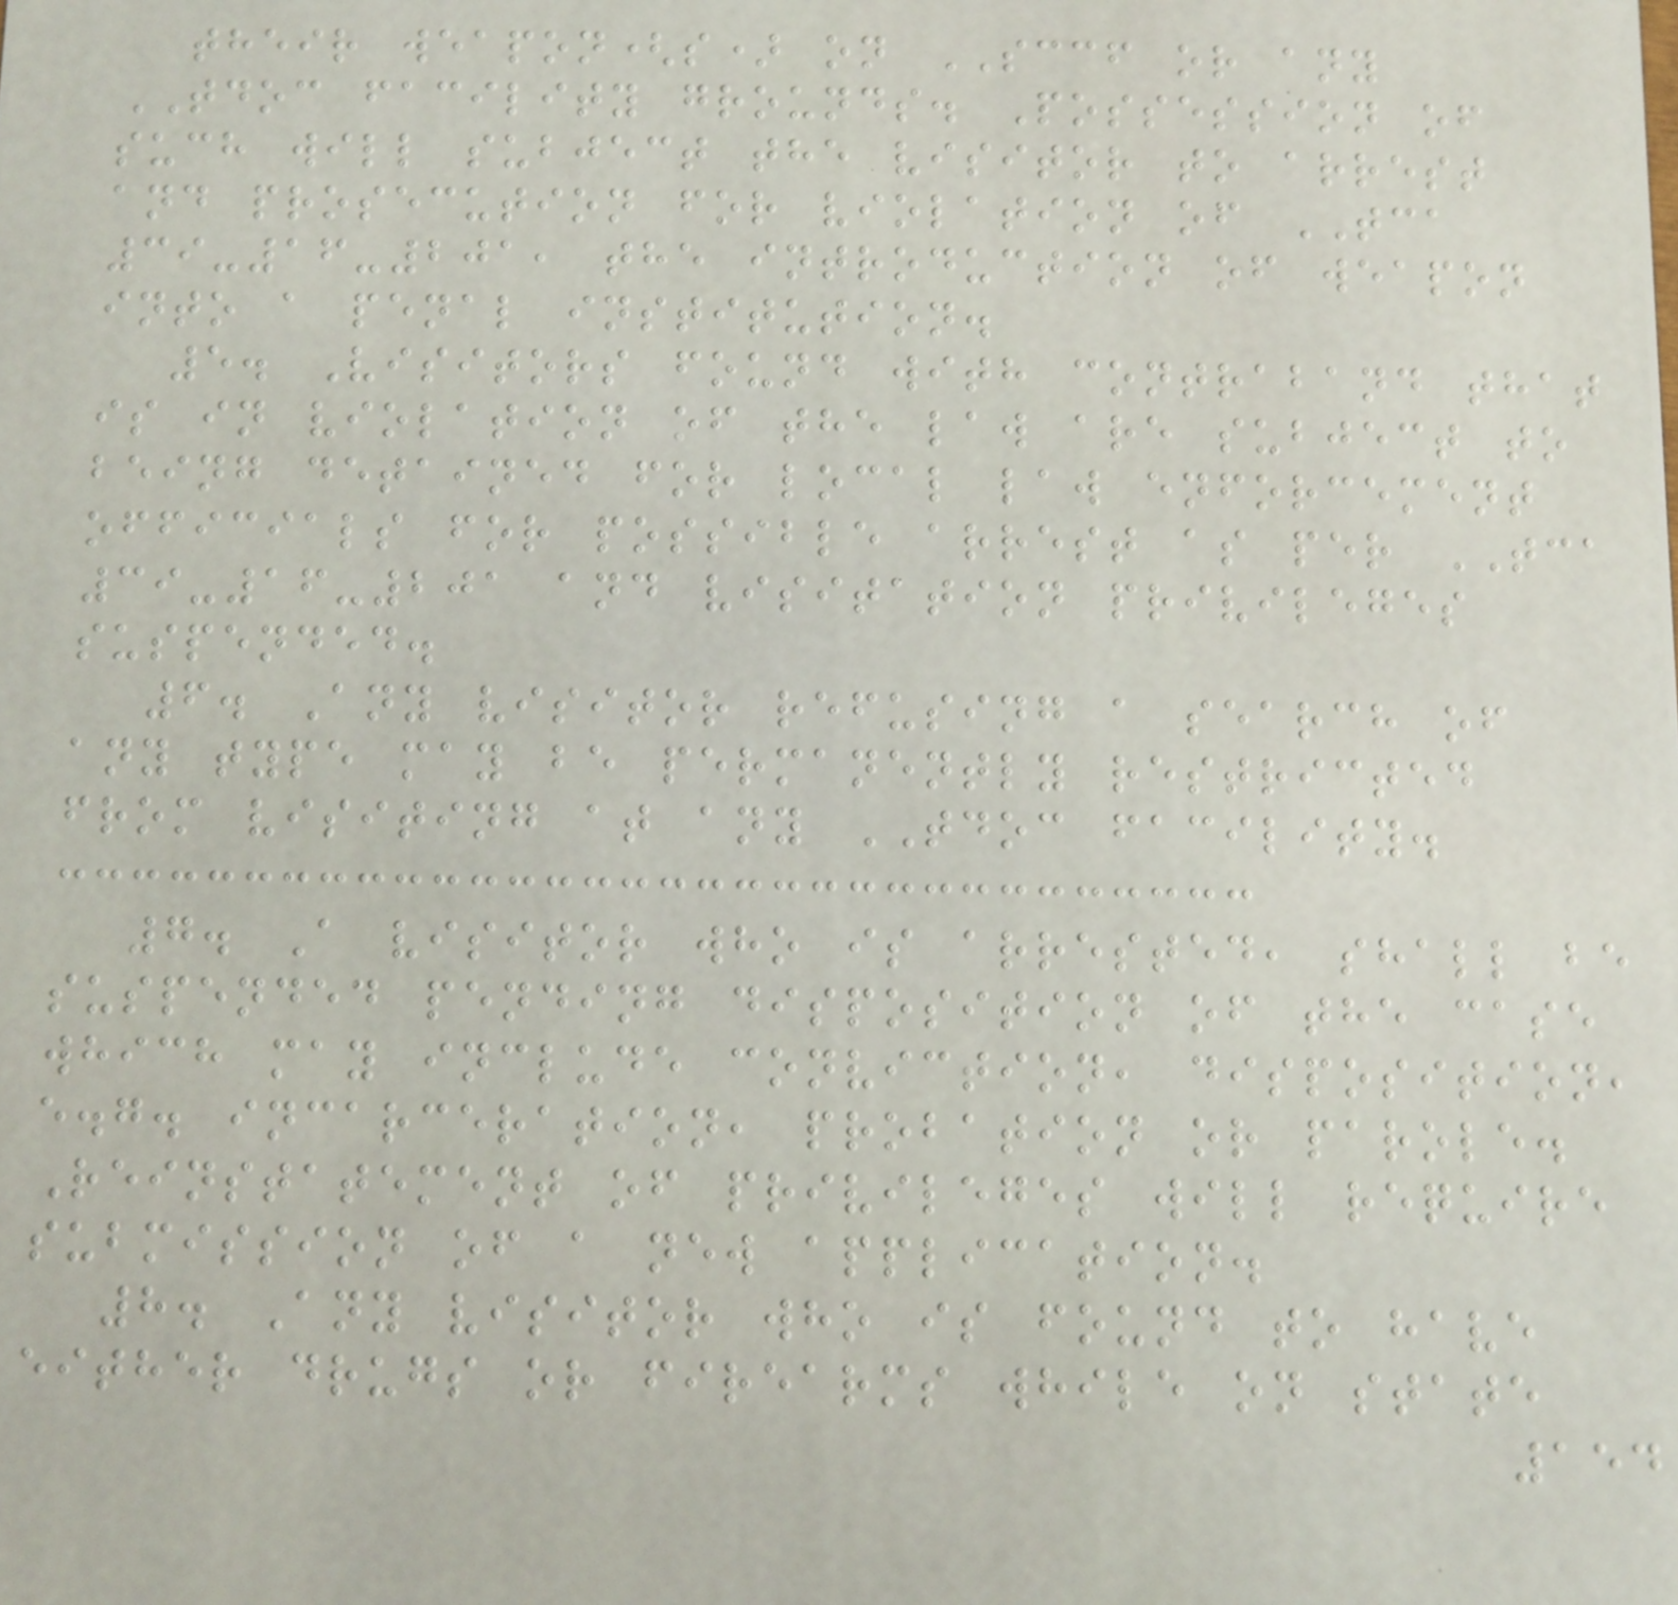their weapon(s) on SCCF or any
TDOC facility grounds. Possession of
such will subject the visitor to arrest
and prosecution for violation of TCA
39-16-201, the introduction of weapon
into a penal institution.
5. Visitors found with contraband that
is in violation of the law are subject to
being detained for local law enforcement
officials for possible arrest as per TCA
39-16-201 and visitation privileges
suspended.
6. Any visitor refusing a search of
any type may be permanently restricted
from visiting at any TDOC facility.
7. A visitor who is arrested, shall be
suspended pending disposition of the case
which may include conviction, disposition,
e.g. incarceration, probation or parole.
Reinstatement of privileges will require
submission of a new application.
8. Any visitor who is found to have
either drugs or firearms while on state
154
